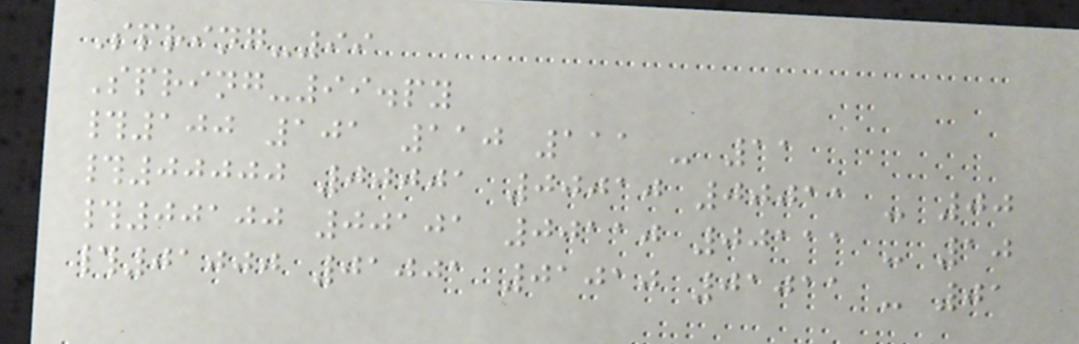Spring-99
Spring-99.py
#100 101 110 111 - 11
#00000 00001 00010 00011 - 00
#00100 00101 00110 00111 - 10
#01000 01001 01010 01011 - 01
